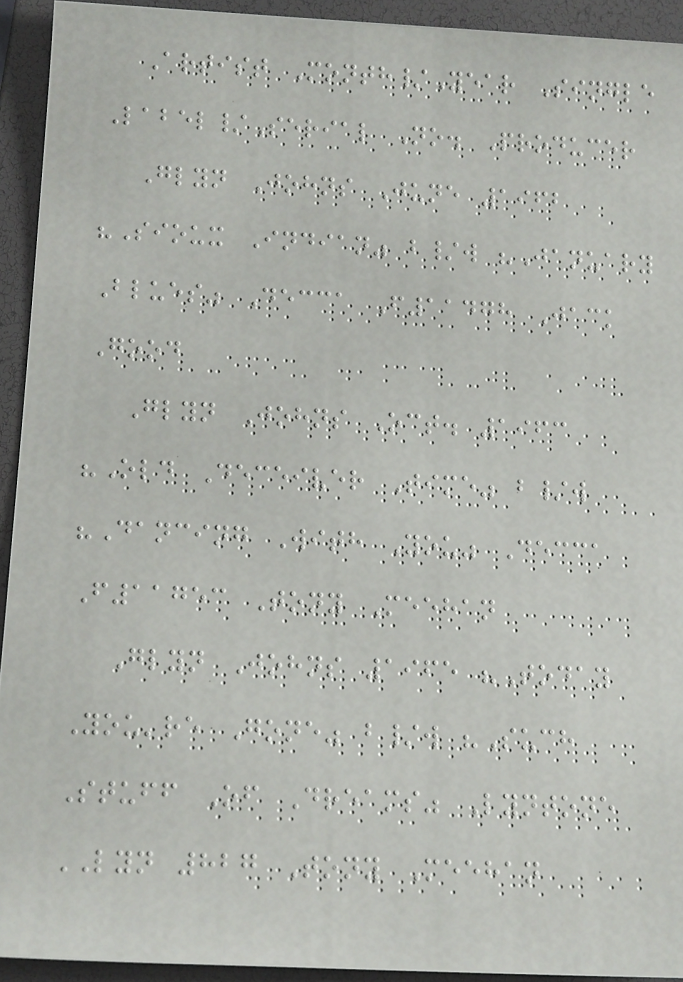Artist Month/Year Single
Label/Serial No. Producer
Glyn Johns June 1962
"Sioux Indian" b/w "January
Blues" Decca F11478 Jack
Good
Glyn Johns Oct. 1963
"Old Deceiver Time" b/w
"Dancing With You" Decca
F11753 Tony Meehan
Glyn Johns 1965 "Today
You're Gone" b/w "Such
Stuff Of Dreams" Lyntone
LYN 827 Tony Meehan
